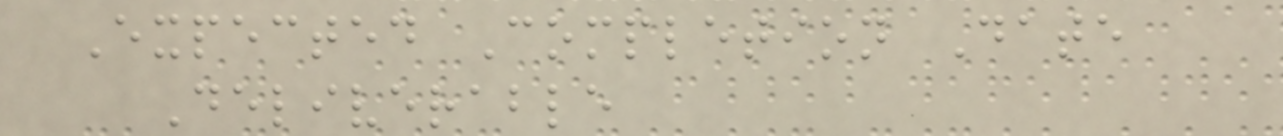Expected Completion Date
Deliverable
